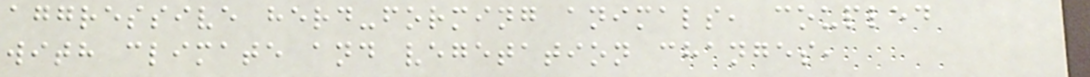aggressive herd-forming animals, coupled
with climate and vegetation changes,
